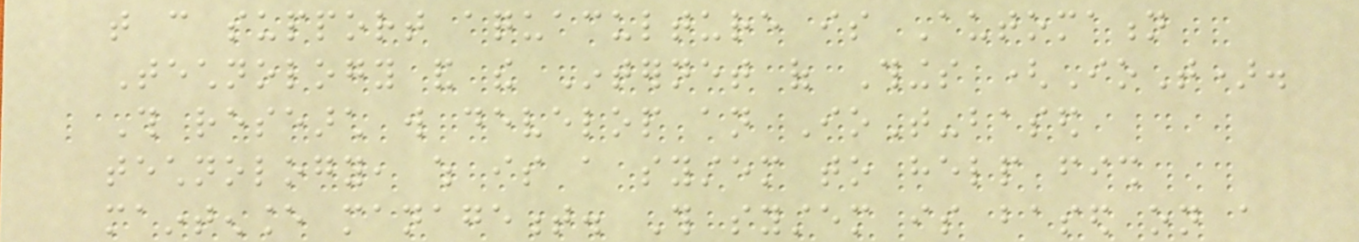that can support aquaculture is Automation
Technology and the Internet of Things (IoT).
This research will develop an IoT-based
technology, which is a system to help fish
maintenance management. This system is based on a
